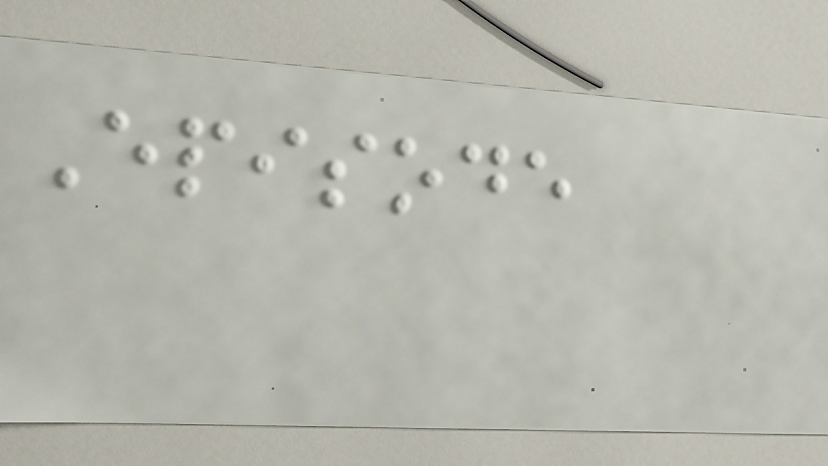Episode
